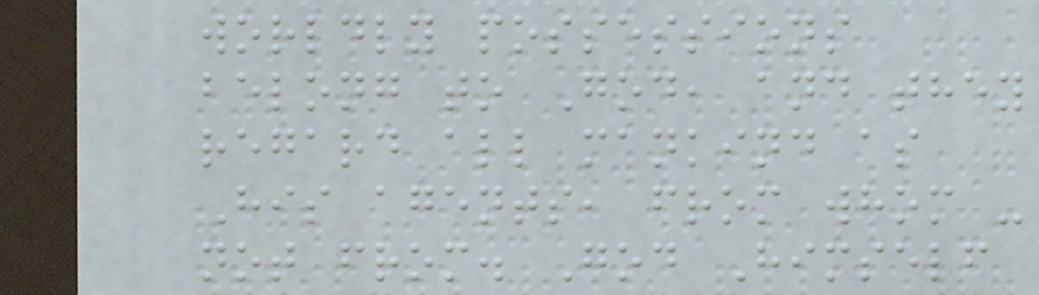worldly possessions
belong to God, and they
regard all mankind as
His agents, from whom -
not from. God Himself
